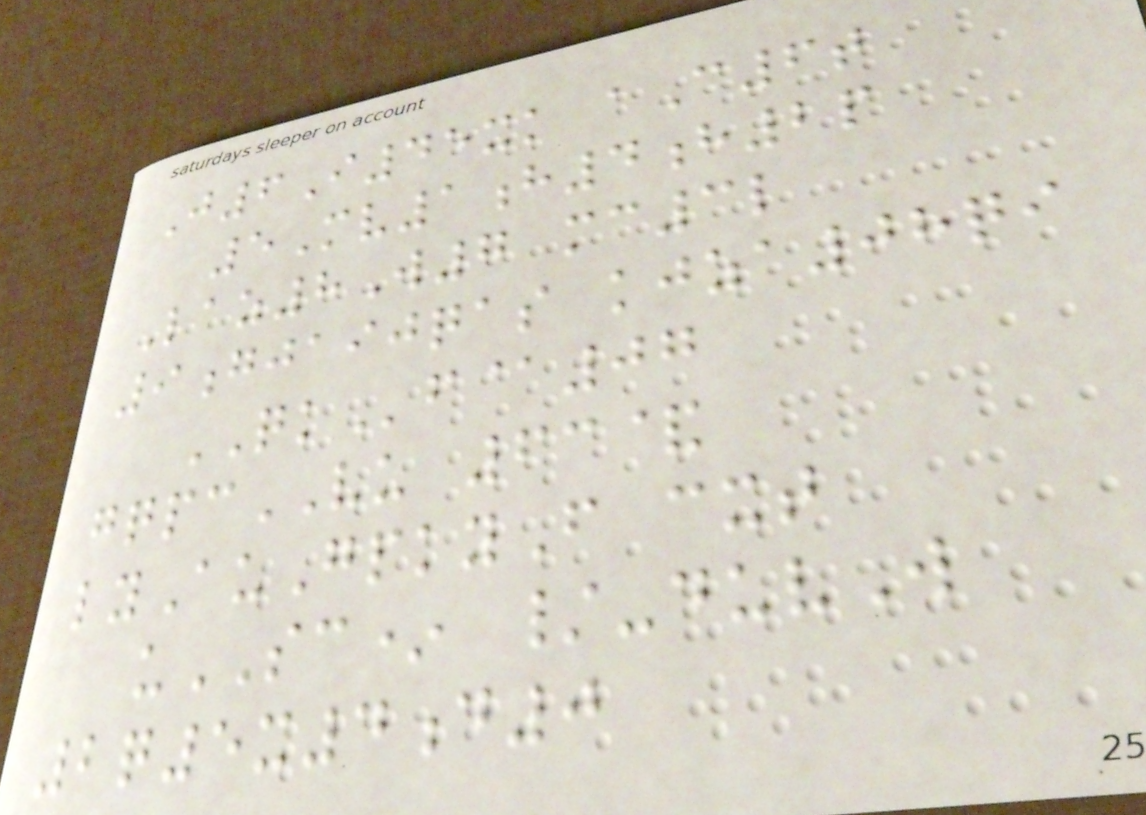J6I45xk aC6t
5Mv1h4h2p
Laz8W7 mc3l
9gjaijqas kjza08qi
QKf@07
gqpcVU 63&
lyAuGpkyF cxt
uSC* /-duvW
2q5x4d0
